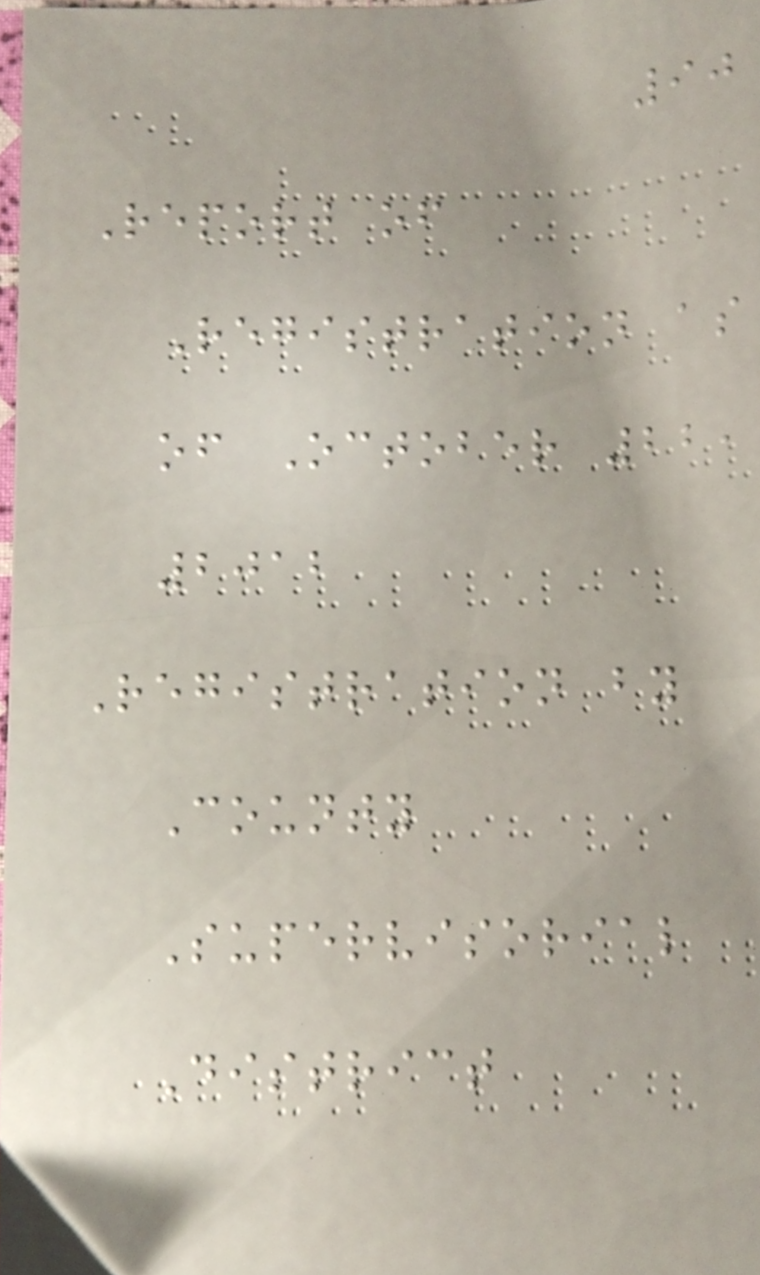90
Report of
Registration as
of October 22,
2012
Registration by
County
Supervisorial
District
